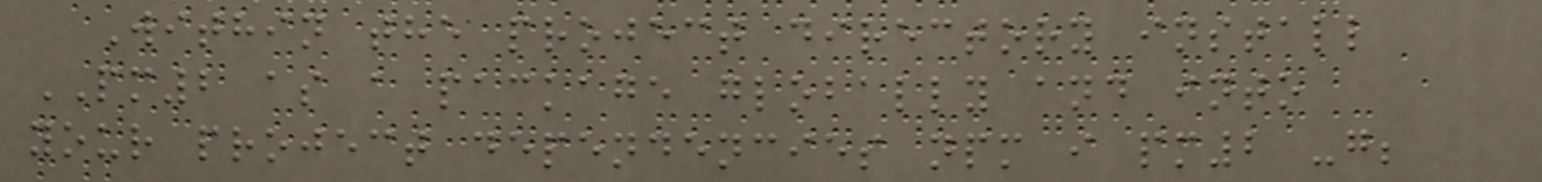Within the project directory install
PM2 as a package globally and into
your project dependencies npm i pm2 -g;
